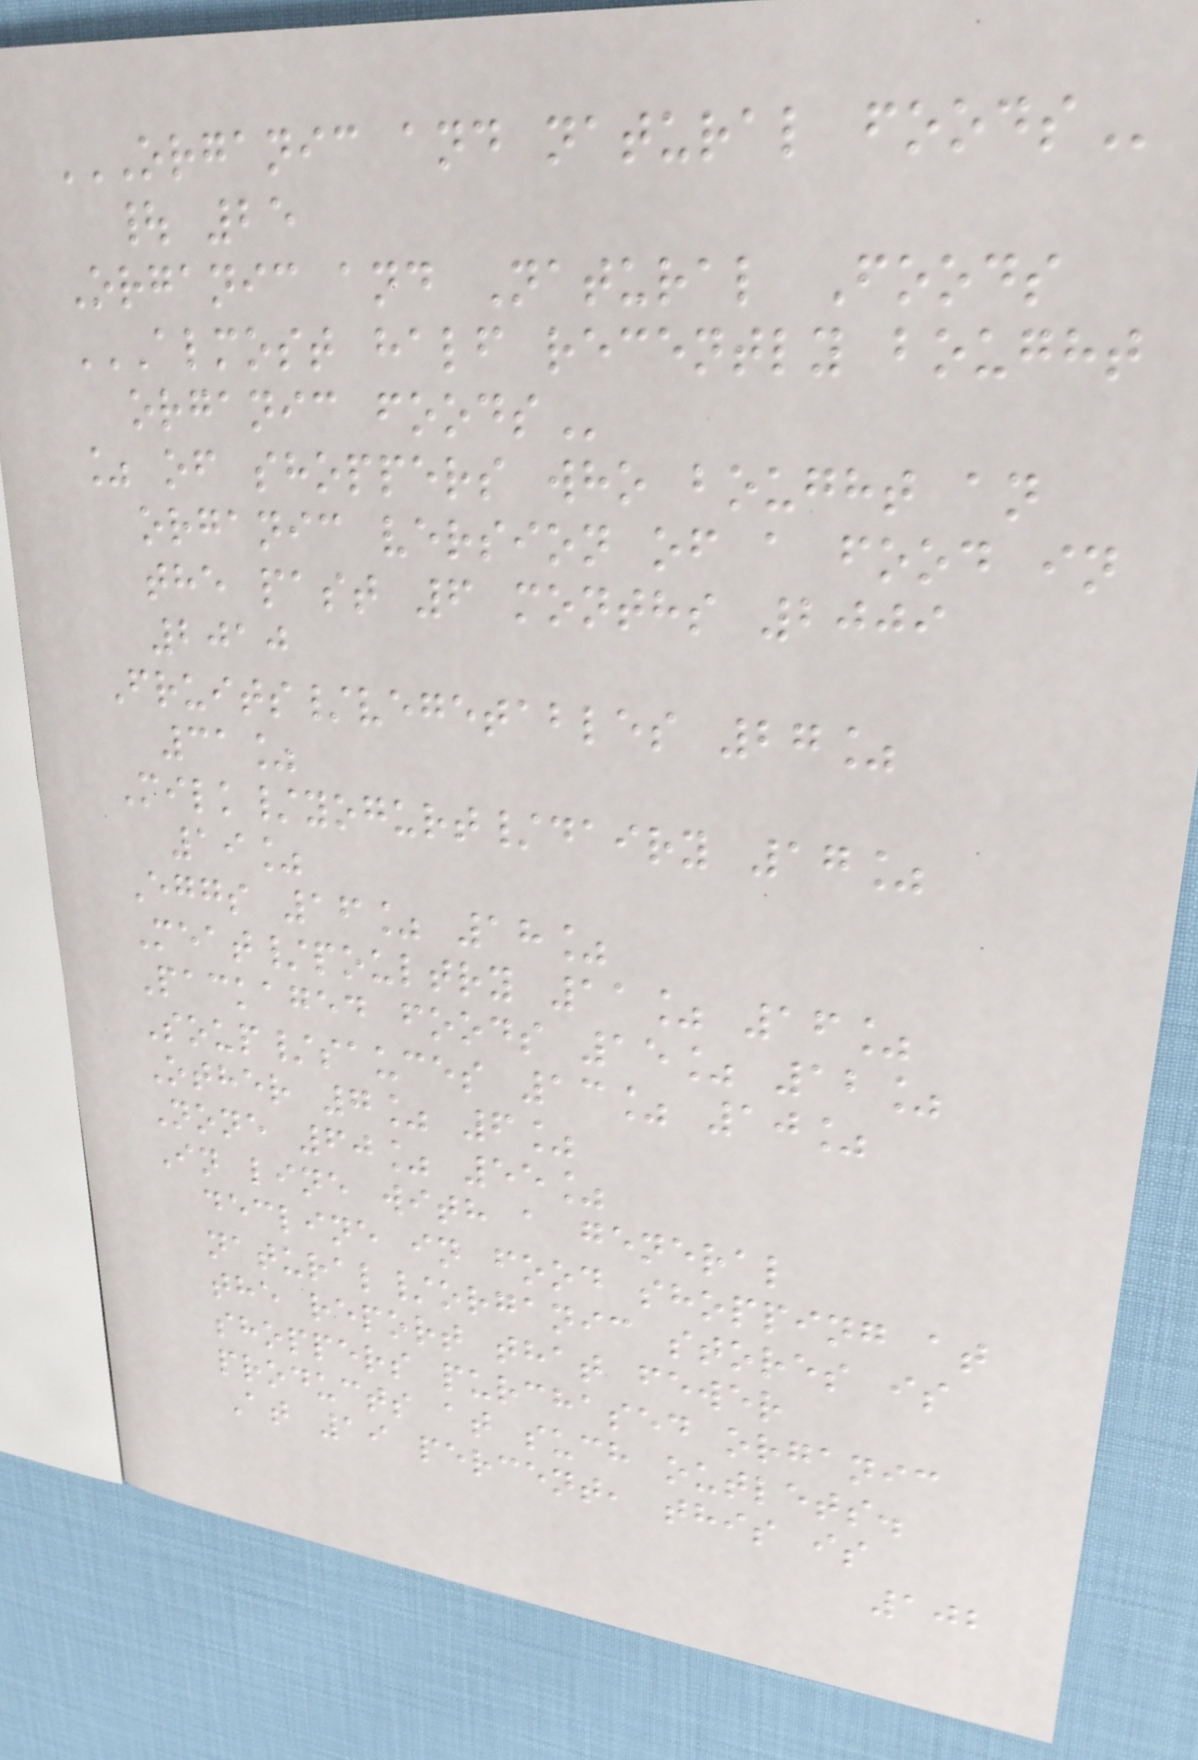ORGANIC AND NATURAL FOODS
| 25
Organic and Natural Foods
ALMOST HALF RECENTLY BOUGHT
ORGANIC FOODS
% of shoppers who bought an
organic version of a food in
the past 6 months 2009
2010
Fruits/vegetables 27%
31%
Milk/yogurt/dairy 17%
19%
Eggs 16% 18%
Meat/poultry 11% 16%
Packaged foods 15% 12%
Soup/sauces 13% 10%
Other 7% 6%
None 60% 55%
In line with a general
decline in food shopping at
natural/organic stores is
the report that fewer
shoppers purchased organic
products at such outlets.
At 19 percent, this is
102
